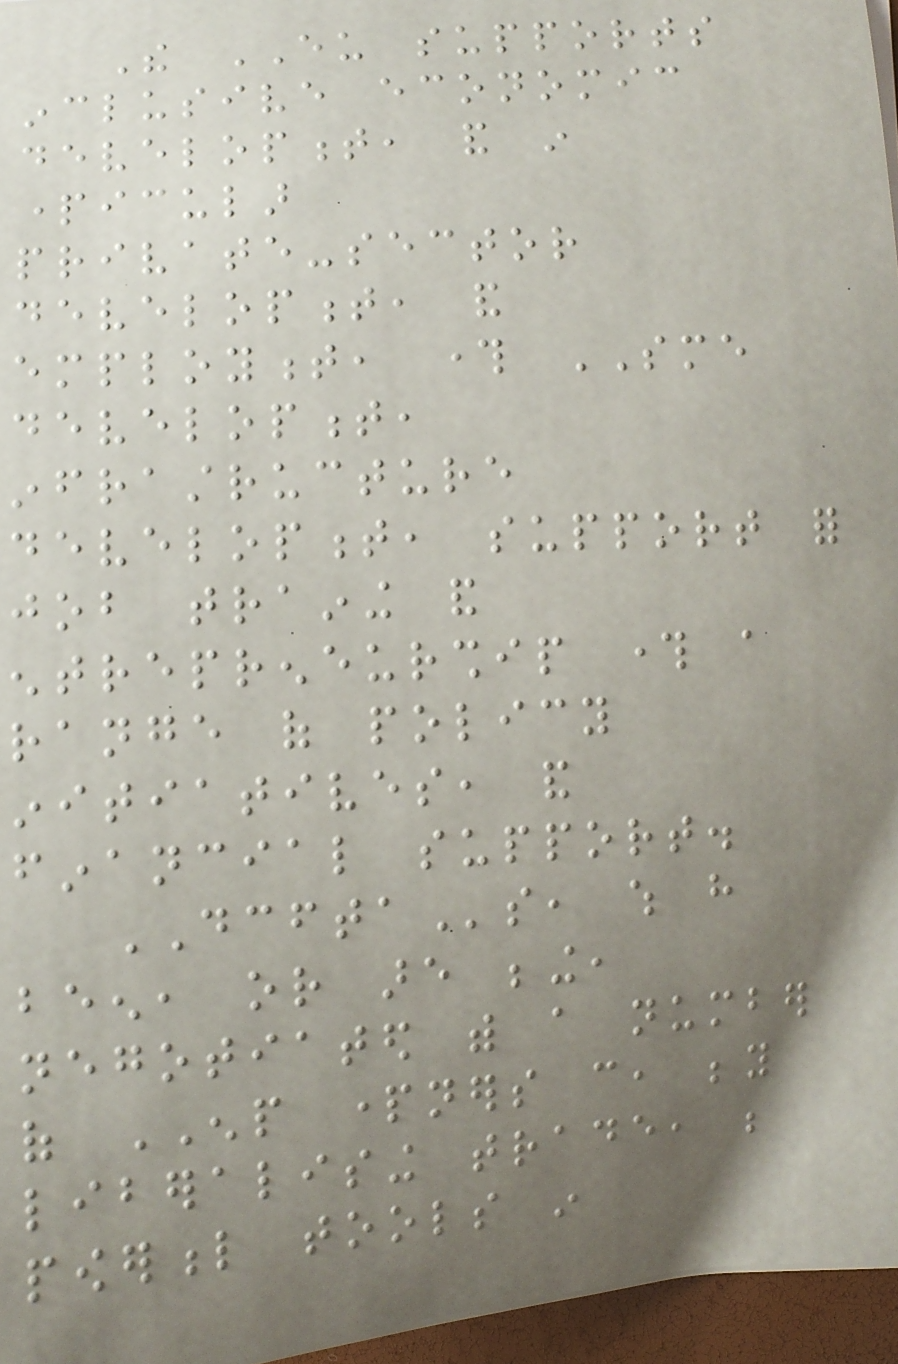The EU supports
inclusive economic
development, and in
particular
private-sector
development, and
employment, through SME
development,
infrastructure
development, support for
job training and
entrepreneurship through a
range of policy
initiatives, and
financial support.
DCFTAs, which have
been, or are being,
negotiated with a number
of ENP partners can, beyond
liberalising trade, be
powerful tools in
